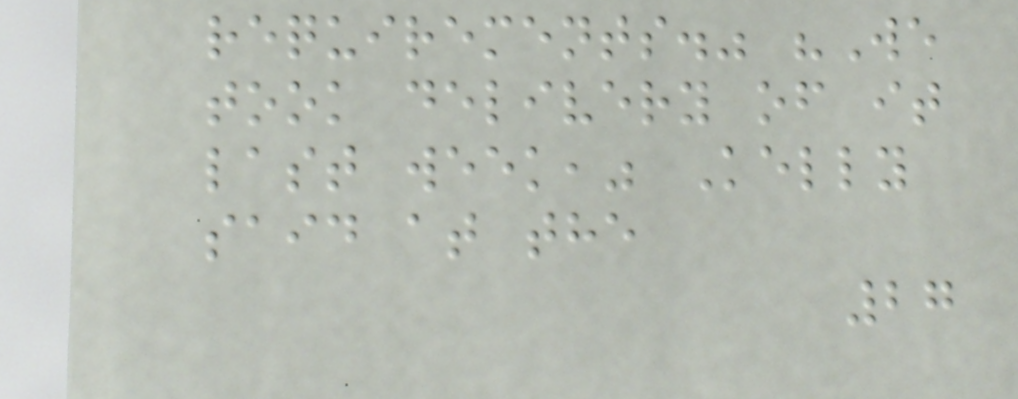requirements." "We
took delivery of it
last week," Kelly
said at the
27
